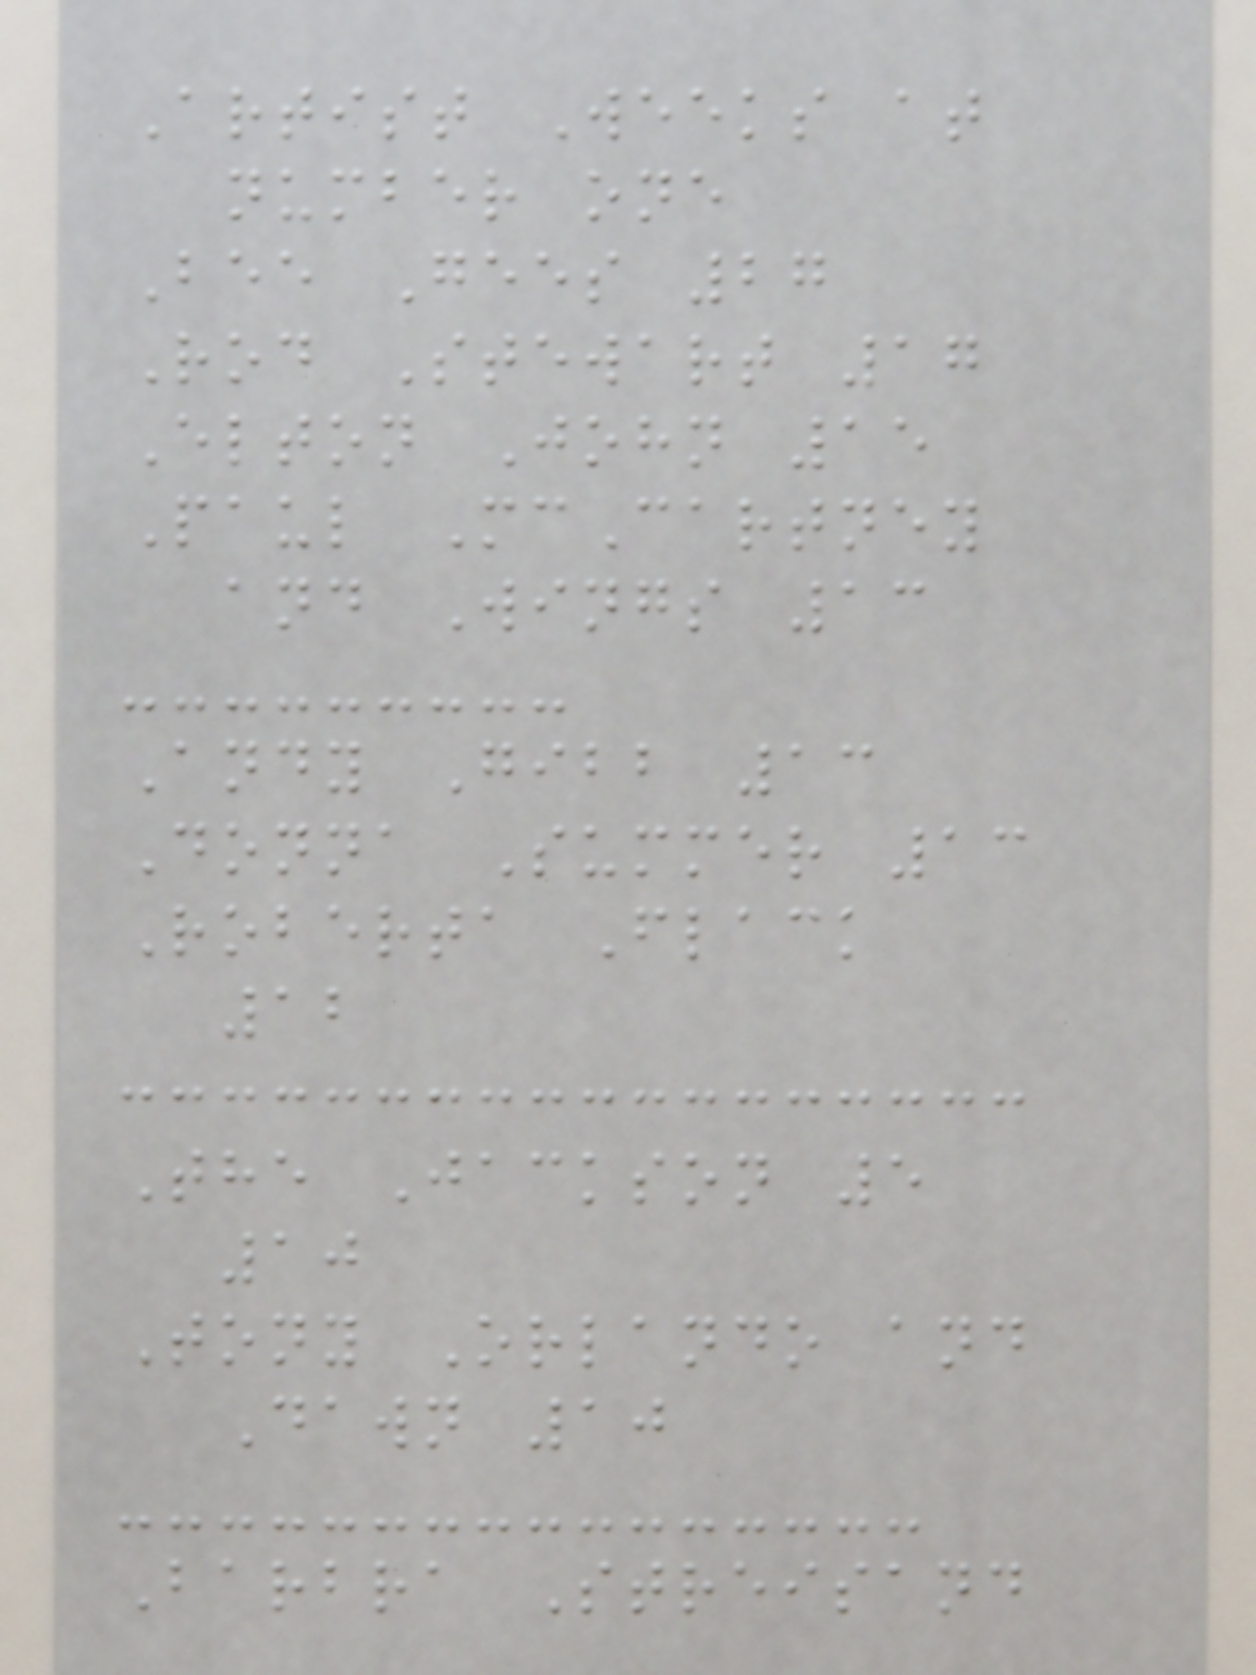Artist Weeks at
number one
Bee Gees 27
Rod Stewart 17
Elton John 15
Paul McCartney
and Wings 13
Andy Gibb 13
Donna Summer 13
Roberta Flack
12
The Jackson 5
10
Tony Orlando and
Dawn 10
Barbra Streisand
